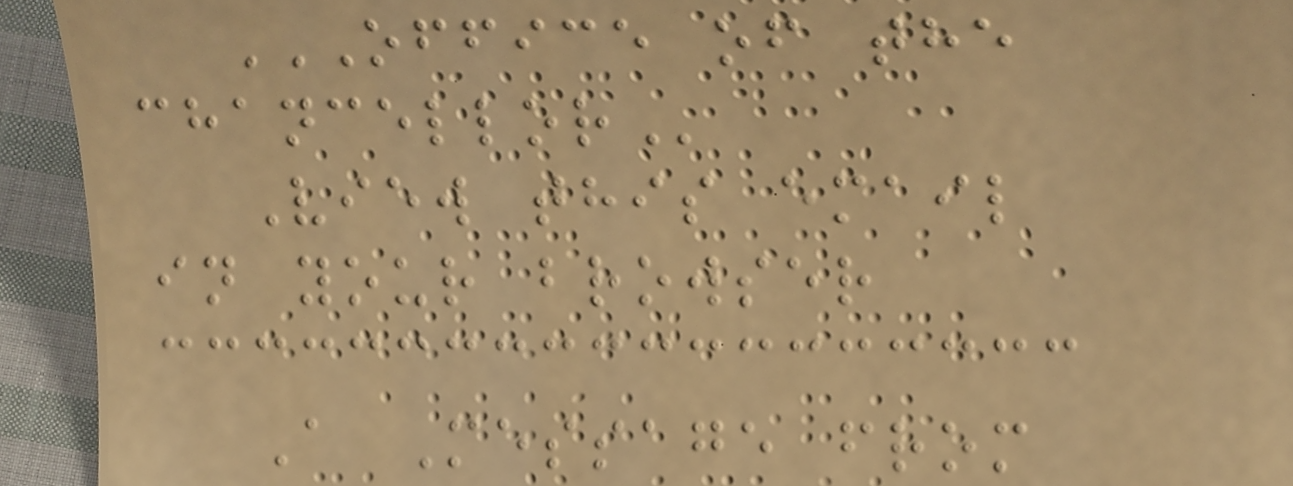OFFICE OF THE
CHANCELLOR
View this email
in your browser
A Message from
